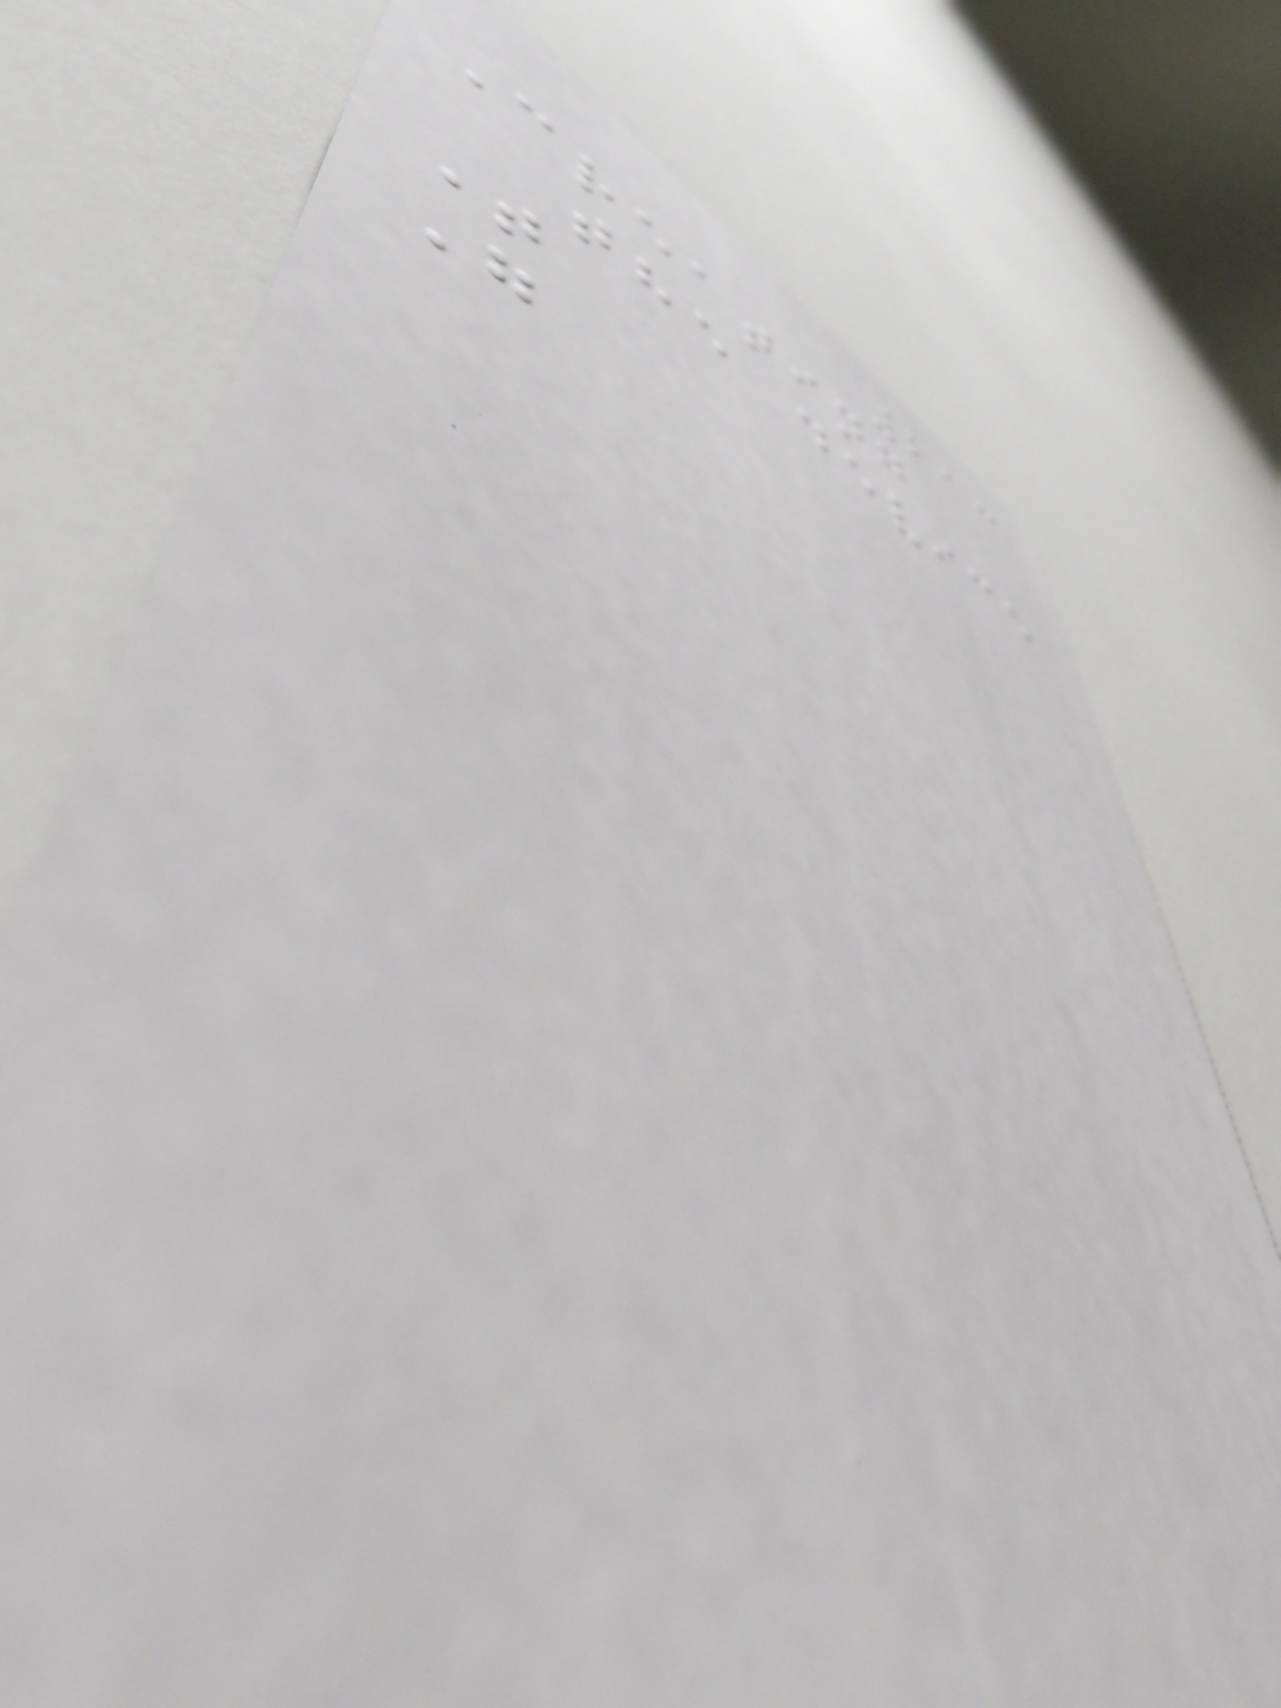213
Creating
the device
T
G
